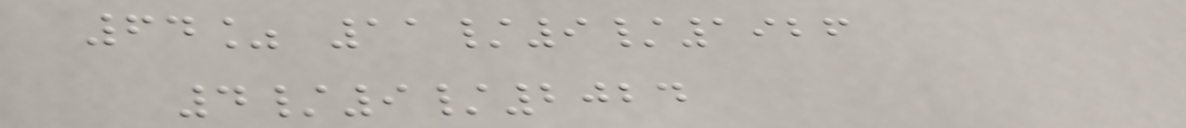64% 11/9/1926
4/9/2024
